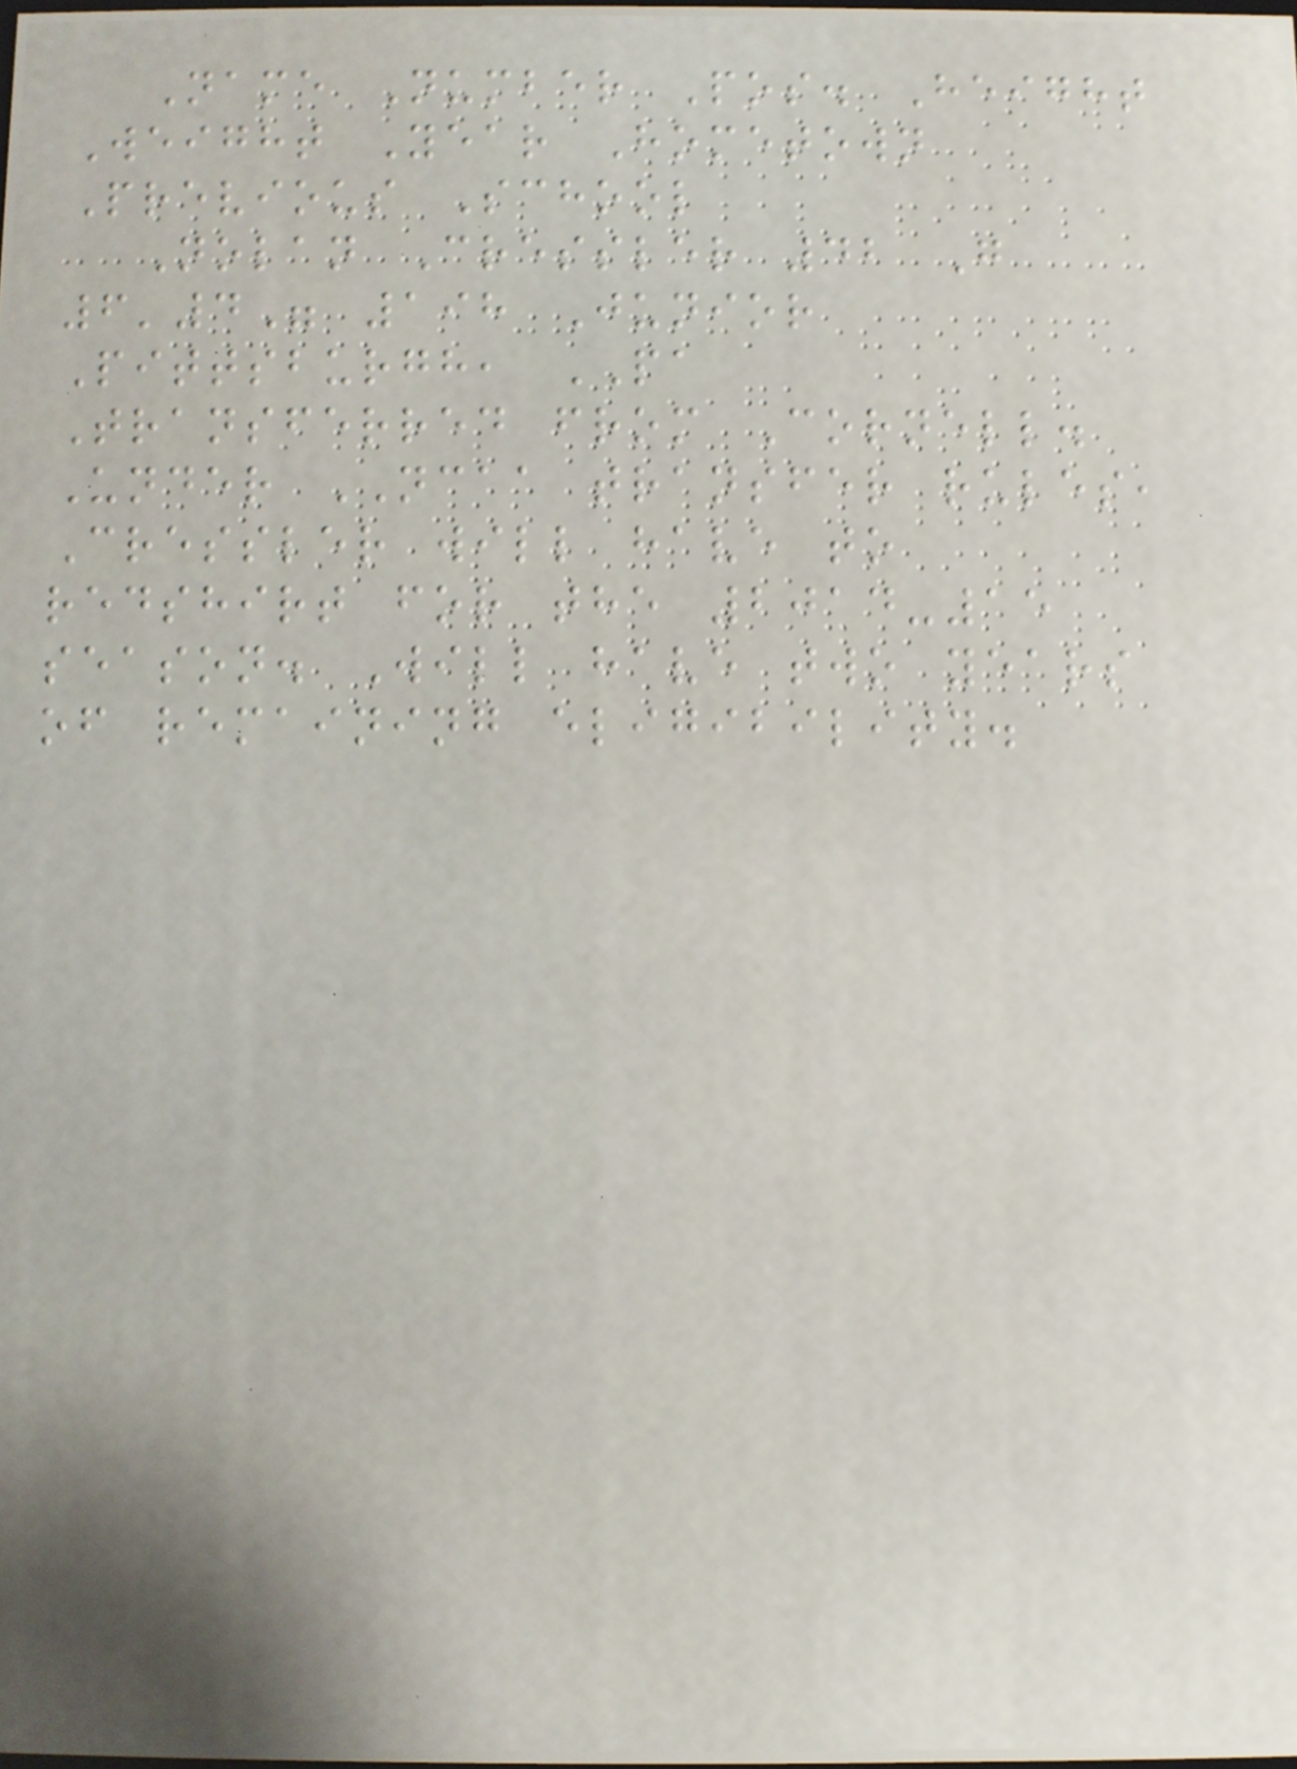Name Number Pos. Height
Weight Year Hometown
Previous School
Nolan Cressler 42 G
6'4" 198 Junior
Pittsburgh, PA
Transferred from Cornell.
Under NCAA transfer rules,
Cressler will have to
redshirt for the 2014-15
season. Will have two years
of remaining eligibility.
